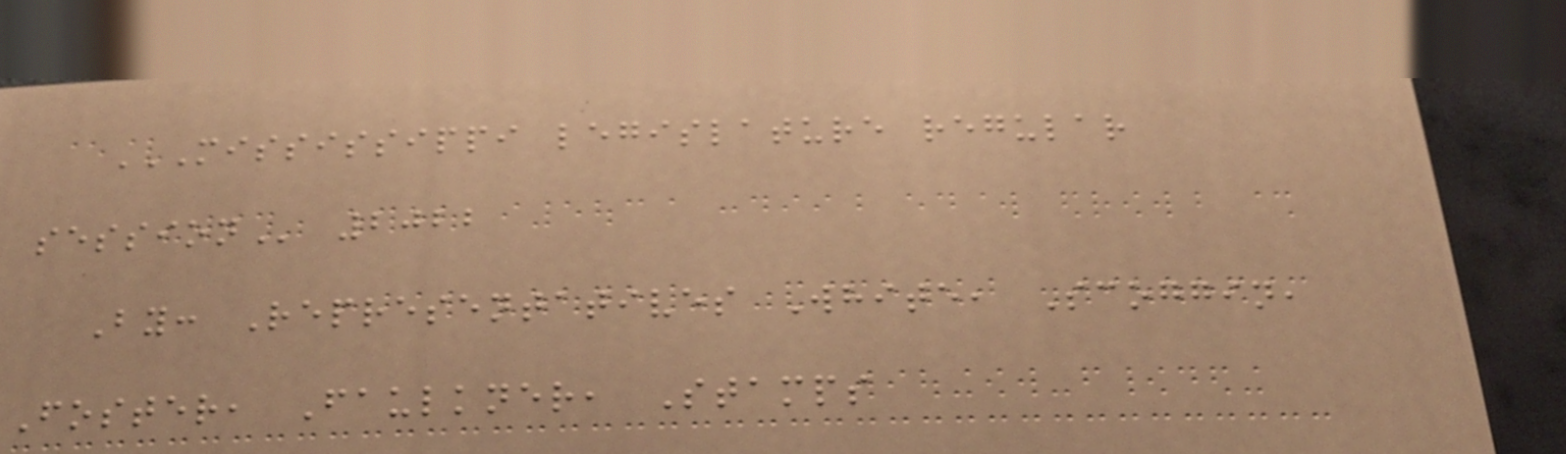MISSISSIPPI LEGISLATURE REGULAR
SESSION 2022
By: Representatives White, Scoggin,
Foster, Faulkner, Stamps
